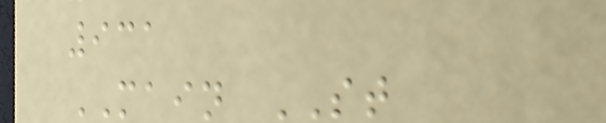931
MAIN ST
